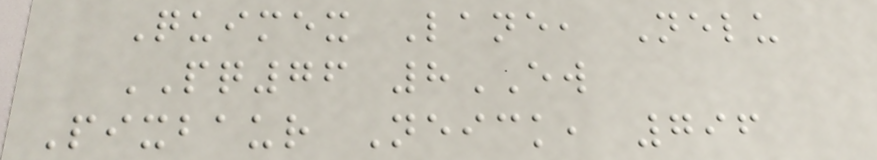Quimex Lane, Nelu
PQ76 8EW
Pixbaur Neick, 796
